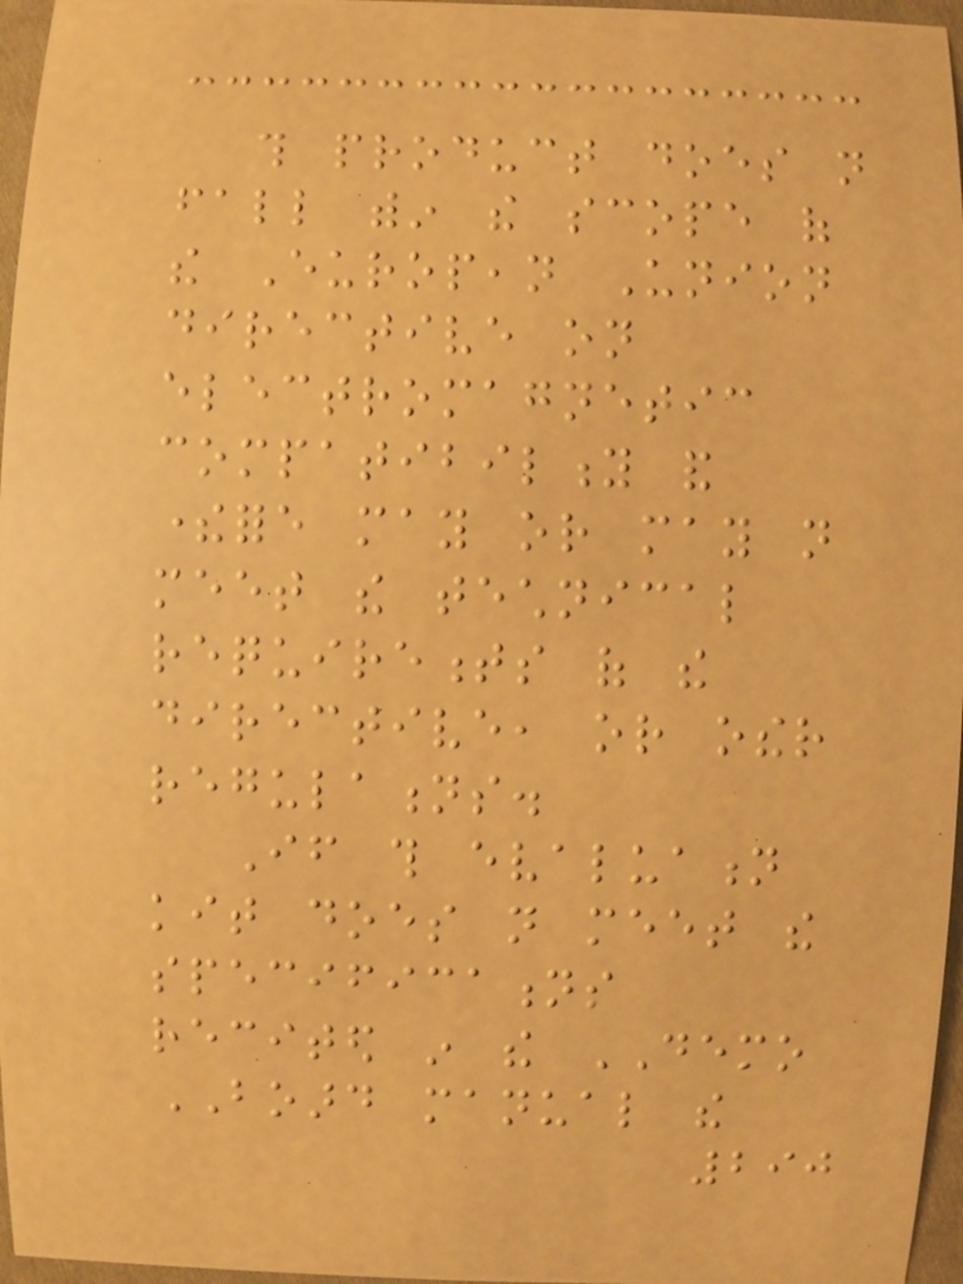this product does not
fall within the scope of
the European Union
directive on
electromagnetic
compatibility and
therefore may or may not
meet the technical
requirements of the
directive, or other
regulations.
If this evaluation
kit does not meet the
specifications
recited in the DEMO
BOARD manual the
290
